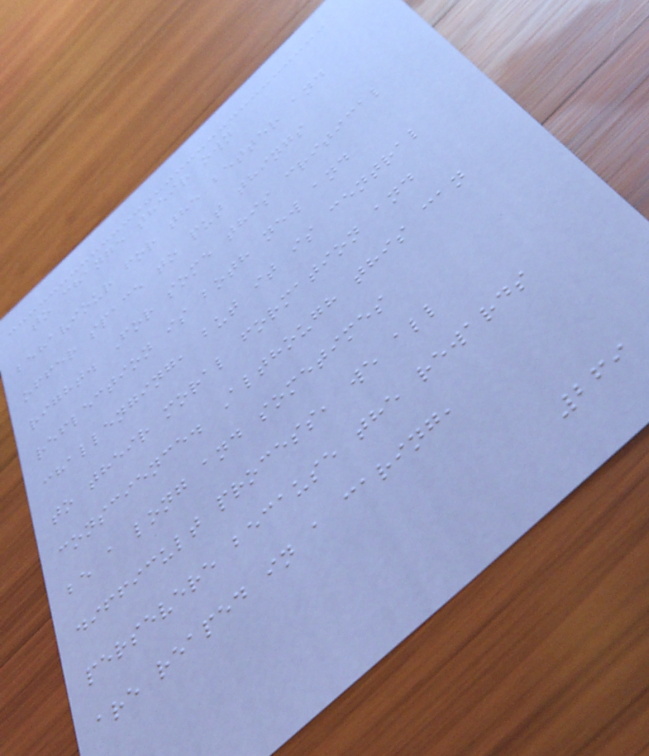to change their own
behaviour for the better and
offer space to put things
right. For some this critical
reflection is both new and
challenging, but it is central
to their moral formation and
conscience. Although this can
be a long and sometimes
difficult process, we all
persevere because the rewards
are reaped in a caring,
269
